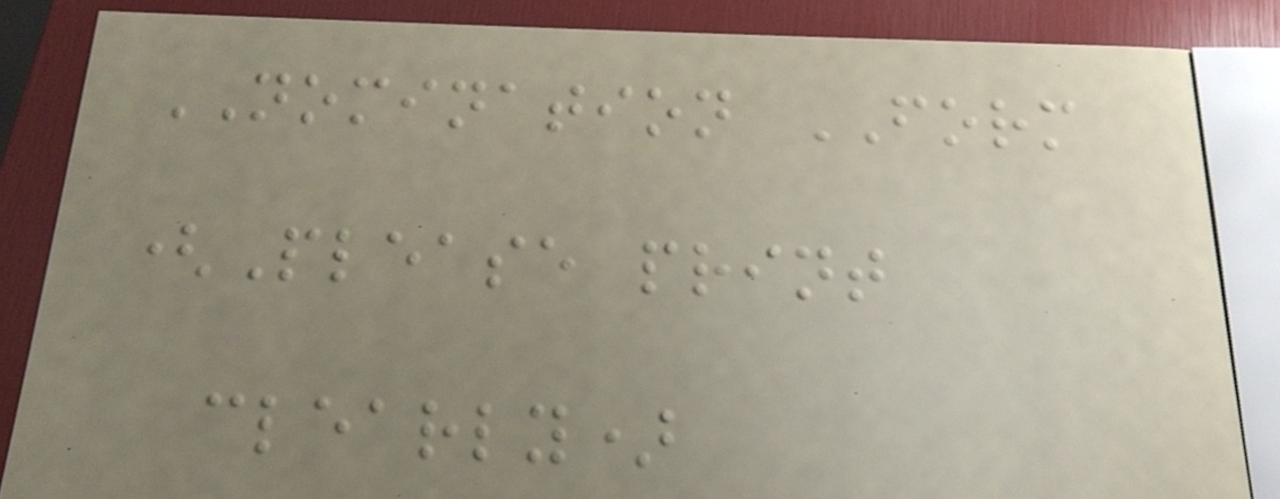NOMINATION FORM
(Please print
clearly)
